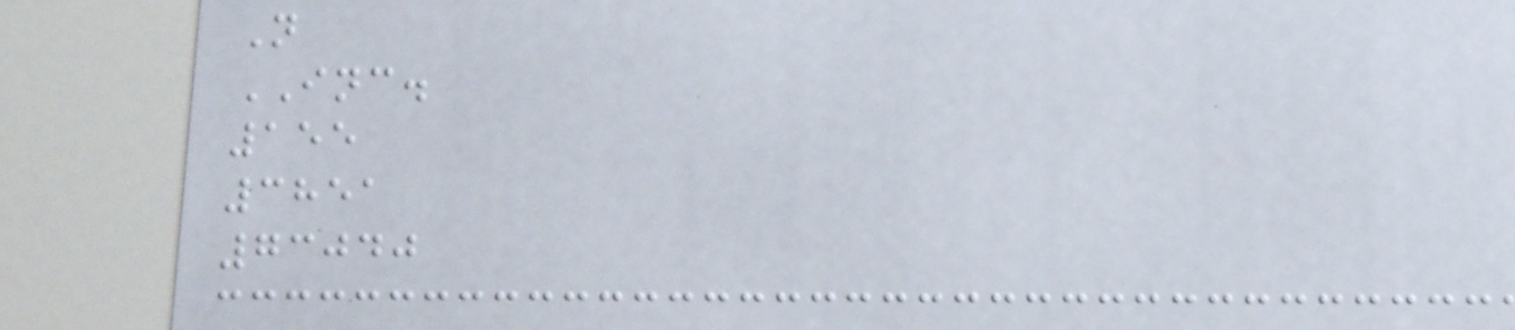N
INC.
155
3851
73040
